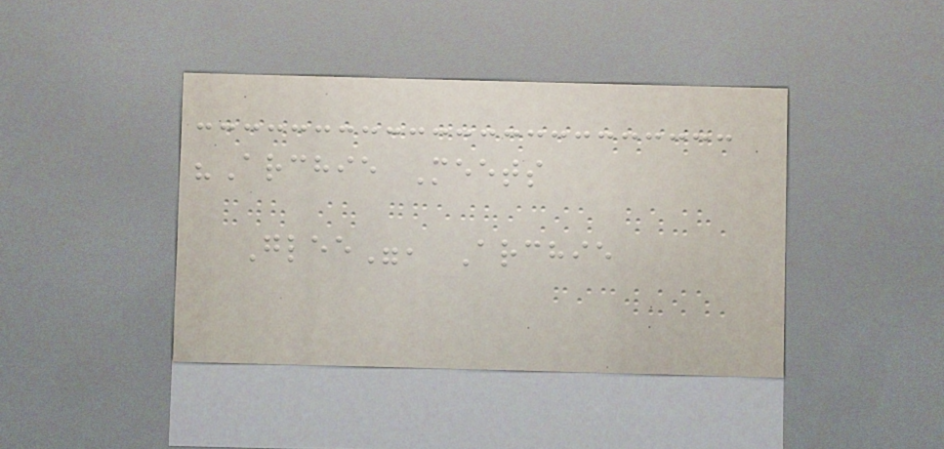"Archie Meets
Glee", Archie
